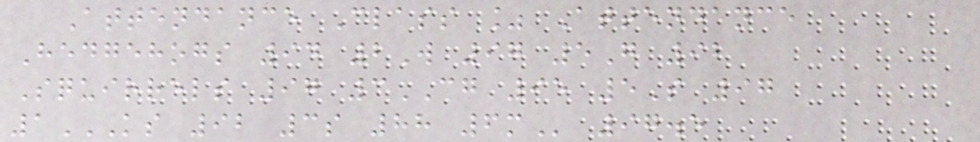Attendance Class % Attendance
Hedgehogs 94 2W 97 5G 92
Squirrels 97 3CG 95 5S 97
1KS 92 3S 88 6M 97.5
